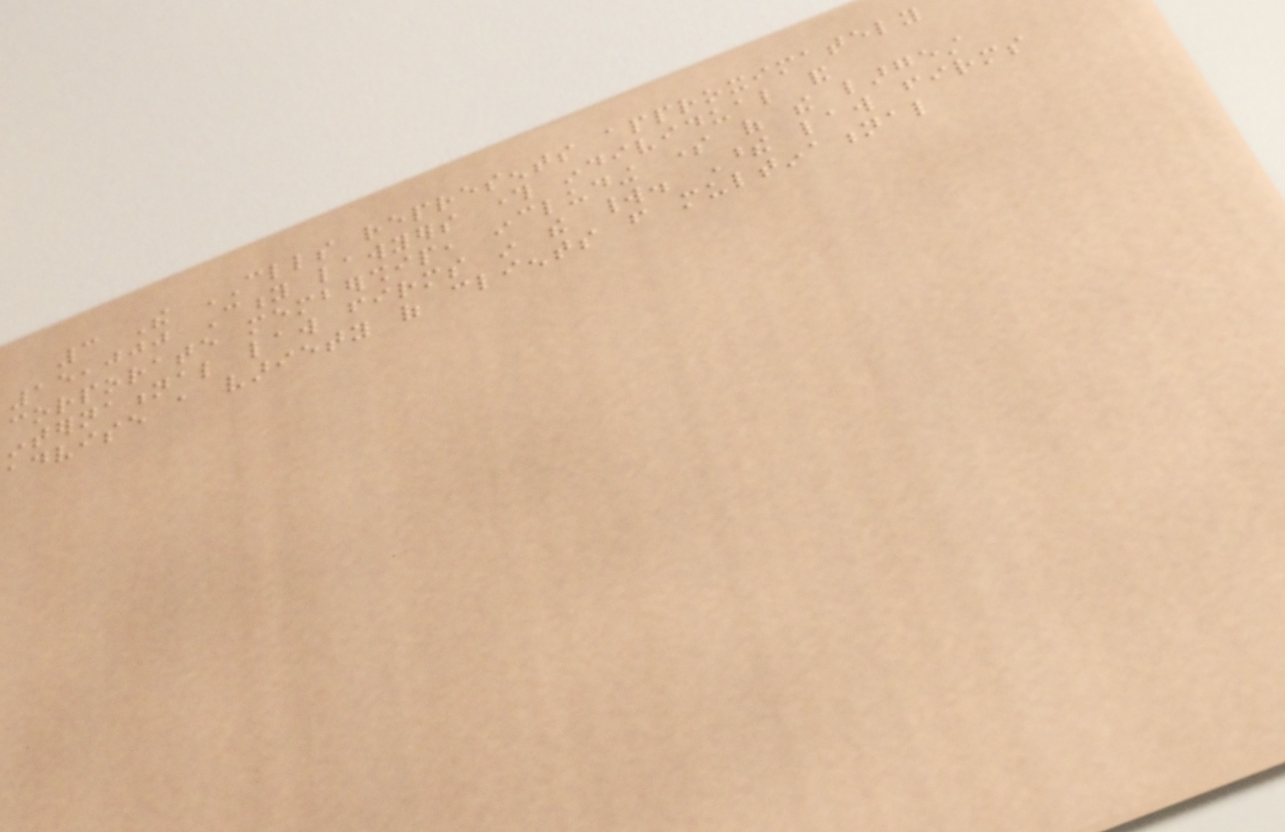3 The CLLS represents approximately
15,000 City lawyers through individual and
corporate membership, including some of the largest
international law firms in the world. These law firms
advise a variety of clients from multinational
